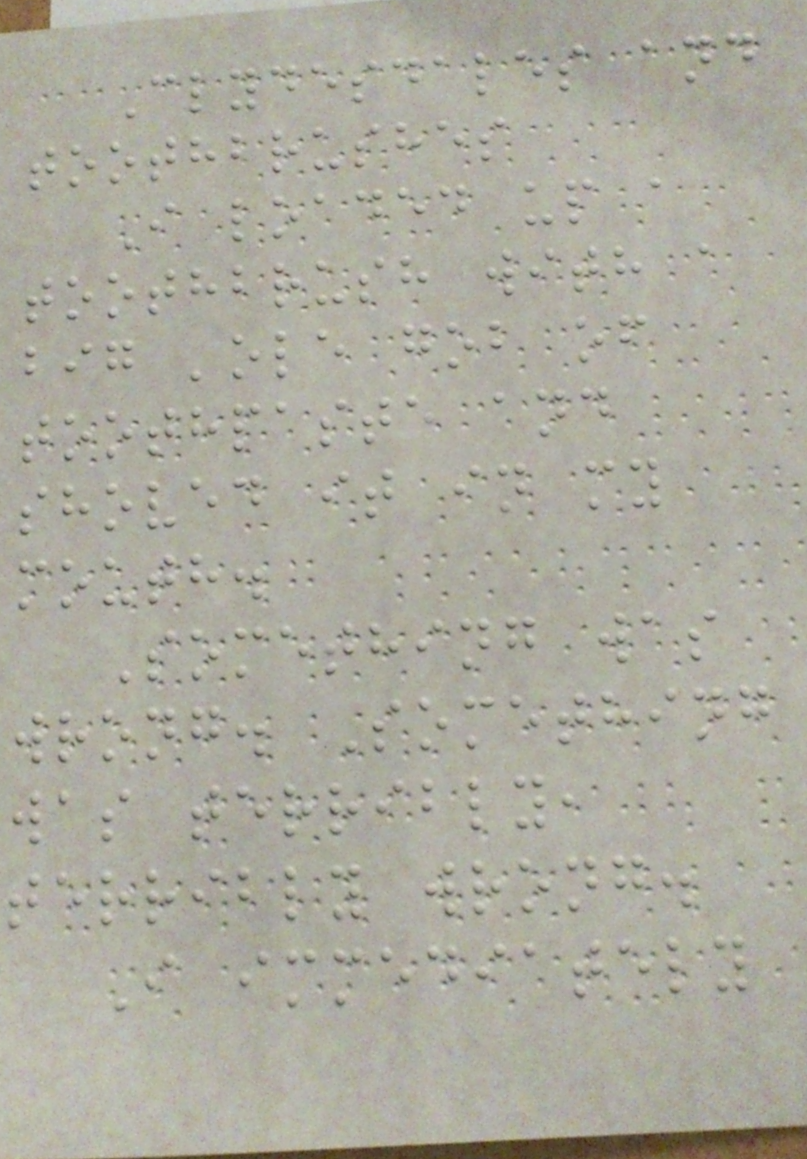Clydesdales and
toothbrushes
I loaded up a
toothbrush with a
big 'ole gob of
toothpaste and
shoved it in my
mouth.
Something was
wrong. Something
was terribly,
terribly wrong.
I immediately
